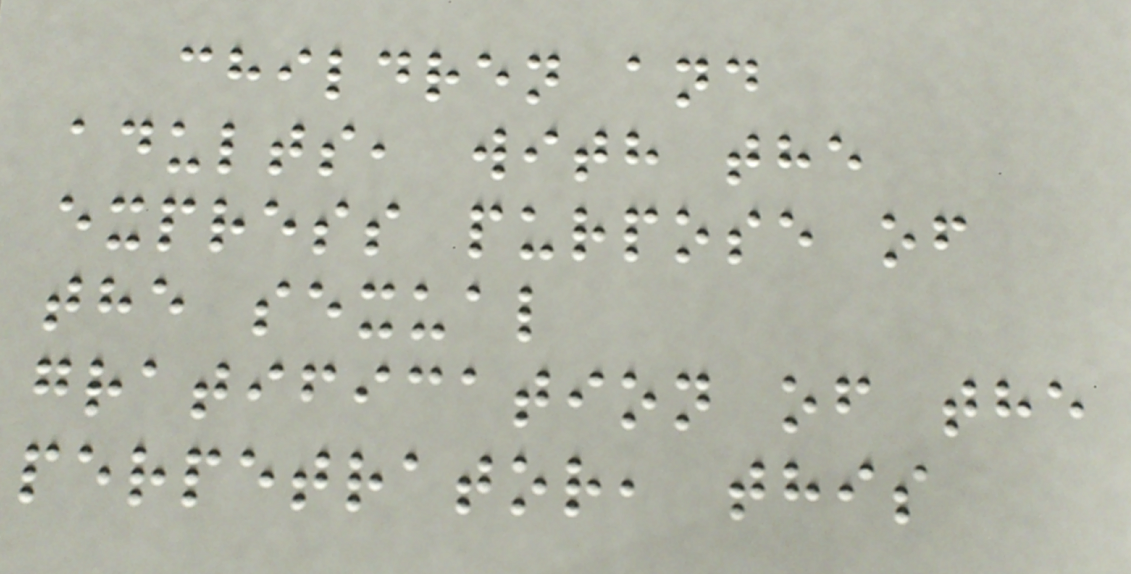children and
adults, with the
express purpose of
the sexual
gratification of the
perpetrator, this
